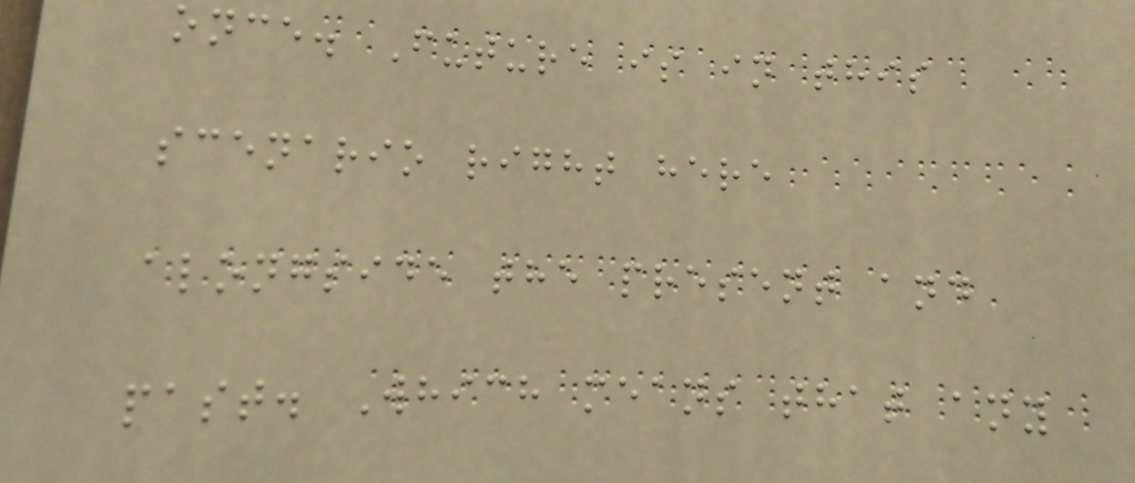once. Future is in this
scenario right here
alongside the present and
past. Which means that any
